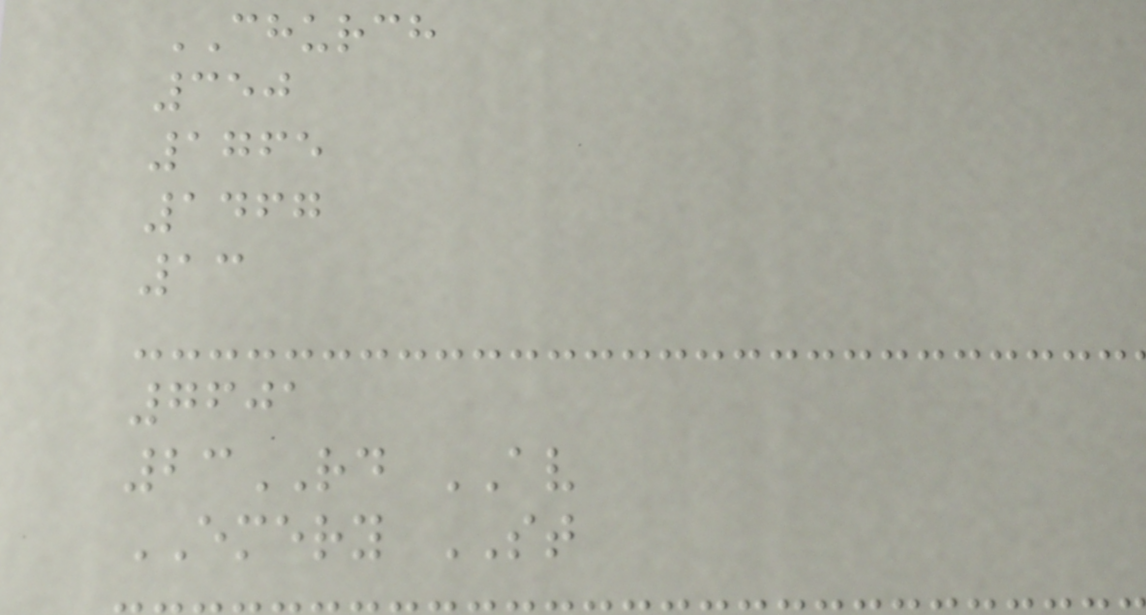CHURCH
350
1765
1467
13
7601
23RD AV
EMERY ST
